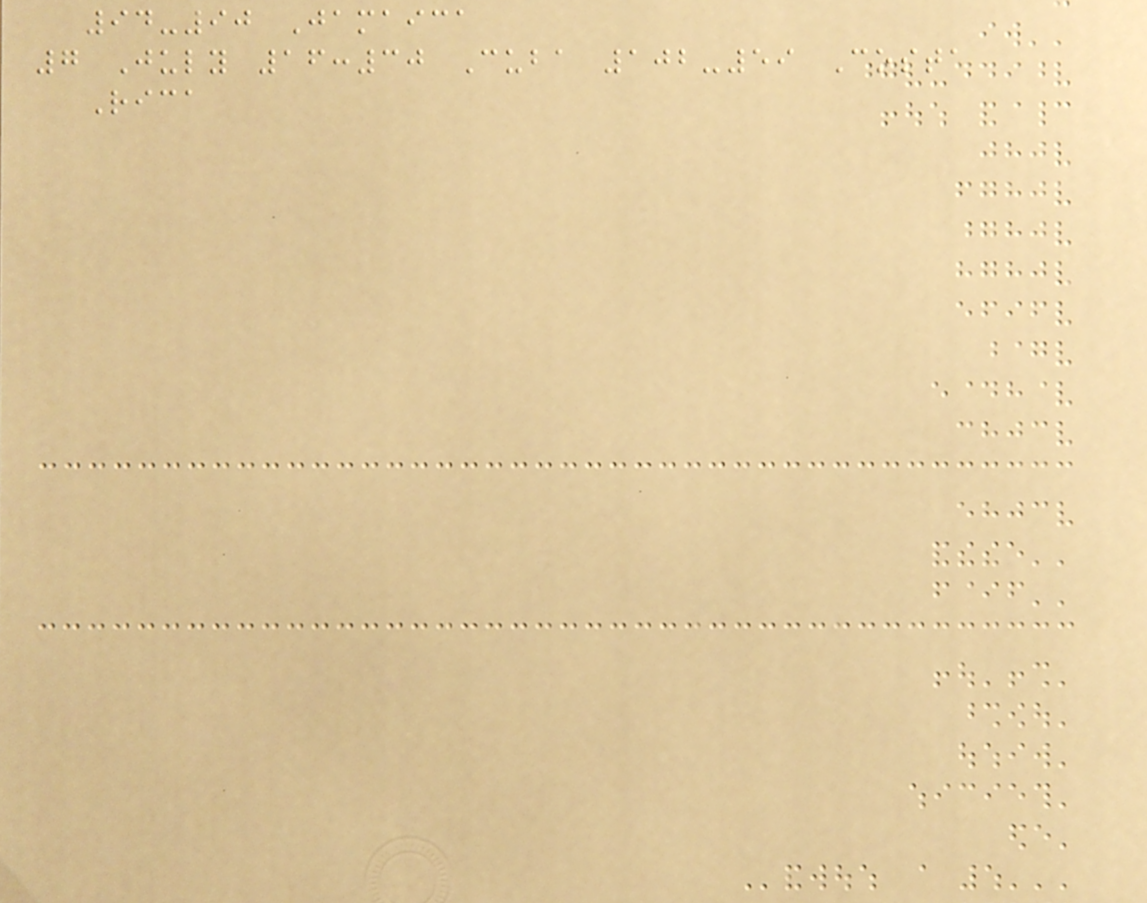94-90 Jamaica
7 July 16:30 Cuba 102-59 Costa
Rica
